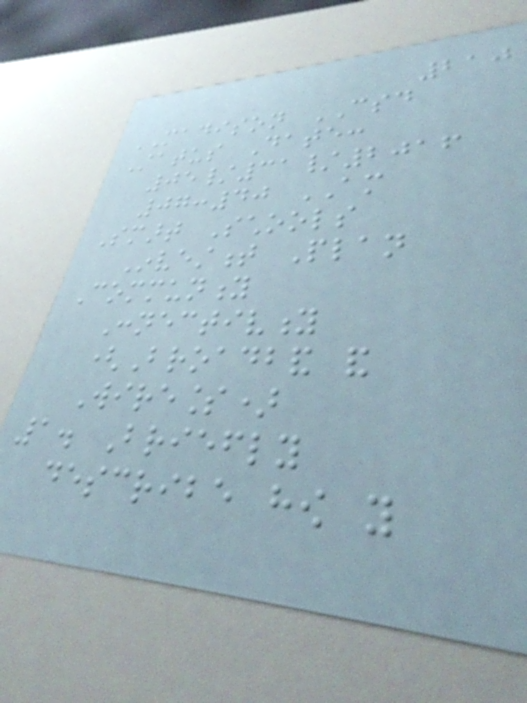210
MADISON CSD
Status Date:
05/31/2016
07:40 AM
Smart Schools
Investment Plan
Community
Connectivity
(Broadband and
Wireless)
1. Briefly
describe how you
